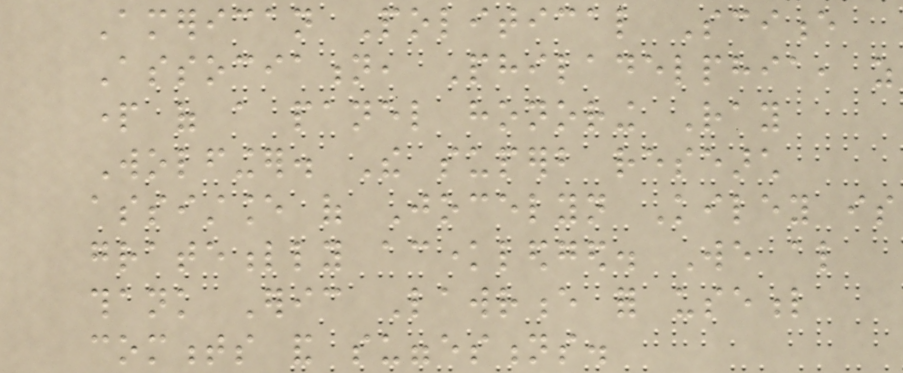American Political Science
Association, Philadelphia, as
part of a panel honoring Ray
Wolfinger. The superb research
assistance of Jocelyn Kiley is
gratefully acknowledged. We also
thank Eric Lawrence for useful
comments and suggestions.
